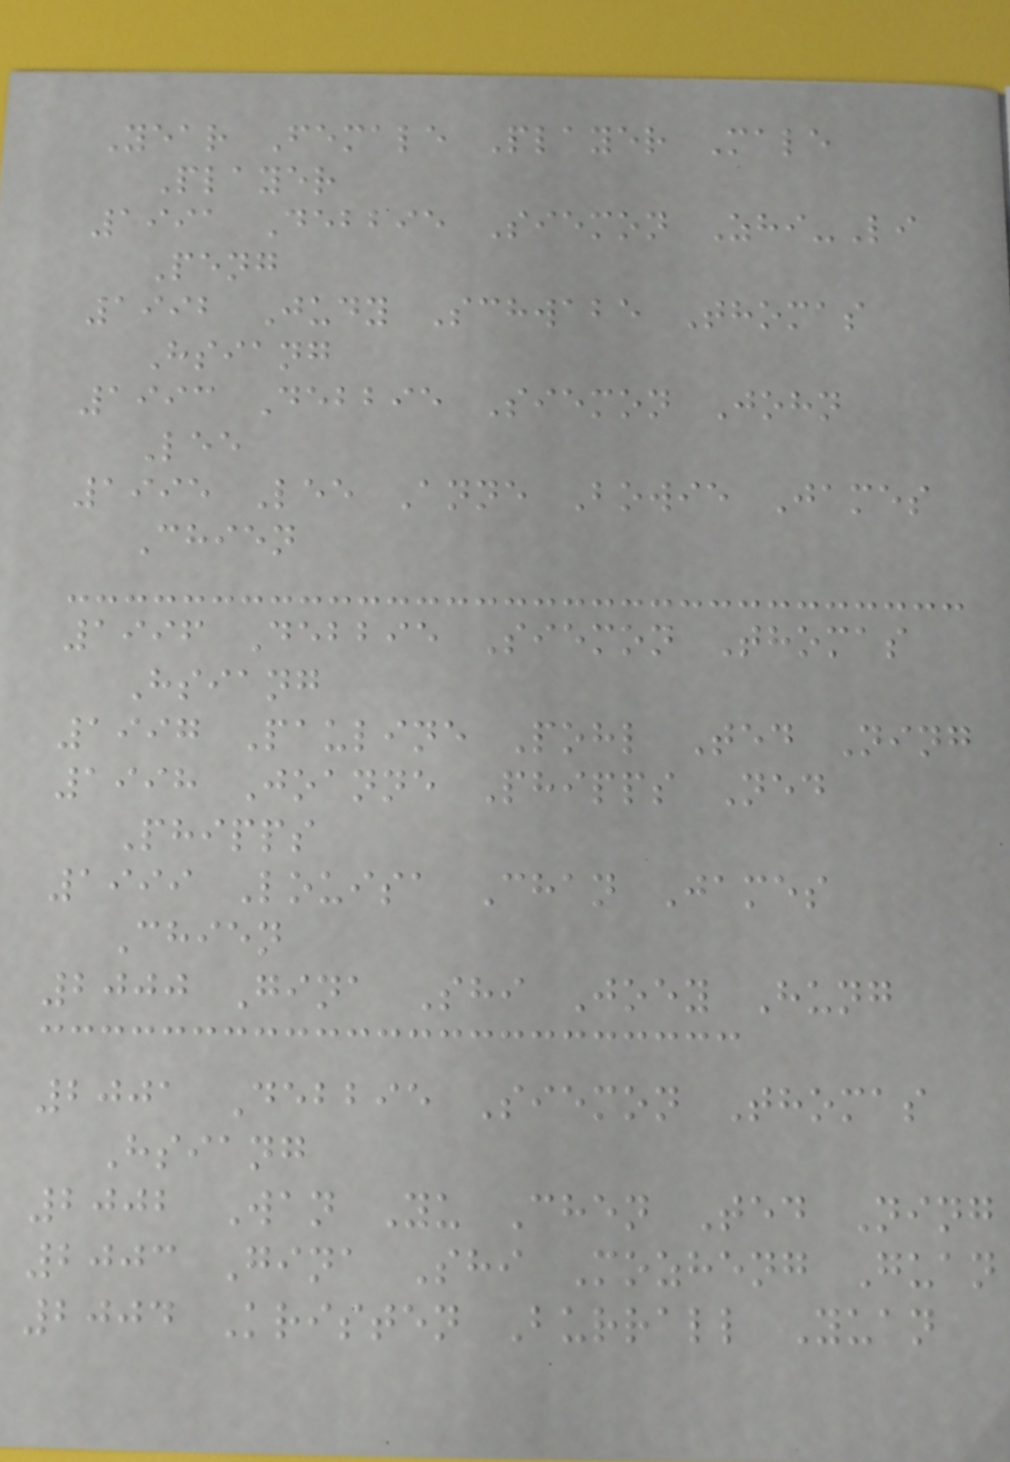Year Female Player Male
Player
1991 Debbie Siemon Zhi-Li
Peng
1992 Judy Schwabe Thomas
Hsiang
1993 Debbie Siemon John
Lee
1995 Lee Anne Bowie James
Chien
1996 Debbie Siemon Thomas
Hsiang
1997 Pauline Pohl Ted Ning
1998 Joanne Phipps Ned
Phipps
1999 Louisa Chan James
Chien
2000 Gina Shi Joey Hung
2001 Debbie Siemon Thomas
Hsiang
2002 Wan Yu Chen Ted Ning
2003 Gina Shi Mozheng Guan
2004 Kristen Burrall Yuan
